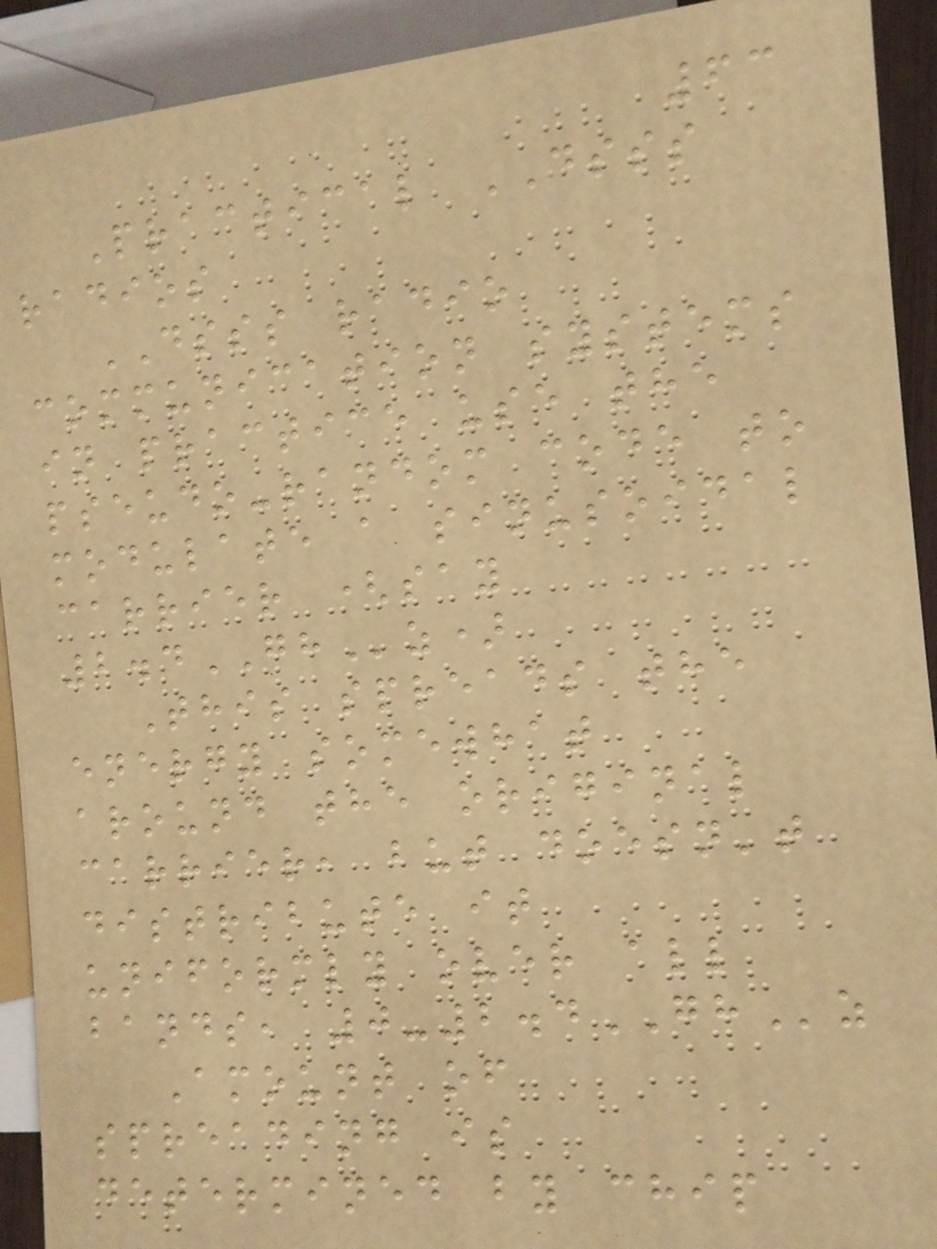63
Practical DSSS
radios
DSSS radio
communication systems
in practice use the
pseudo-random code to
modulate a sinusoidal
carrier (say
2.4GHz)
This spreads the
energy somewhat
around the original
carrier, but doesn't
distribute it
uniformly over all
bands, 0-2.4GHz
Amount of
spreading is
determined by chip
